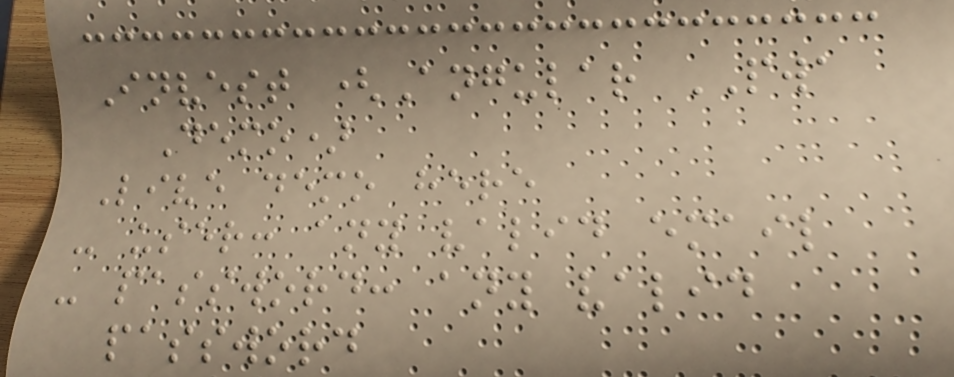Invest (Angular PWA
Demo)
Live demo here
- user: any valid email
- password: any valid
password
